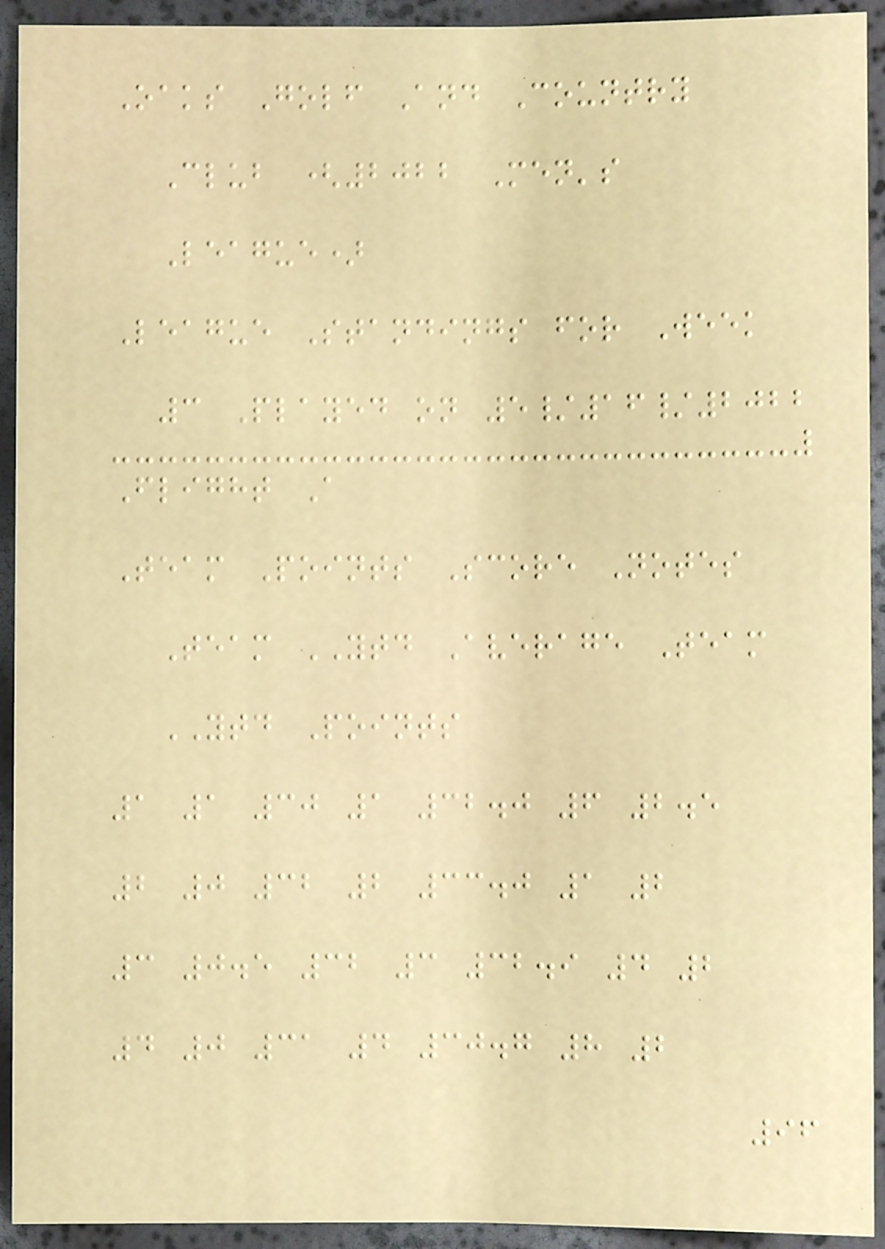Oaks Golf And Country
Club (2022 Men's
League)
League Standings for Week
3 Played on 5/16/2022
Flight A
Team Points Score Notes
Team YTD Average Team
YTD Points
1 1 30 1 32.0 6 2.5
2 0 32 2 33.0 1 2
3 0.5 32 3 32.9 4 2
4 0 31 4 30.7 8 2
96
